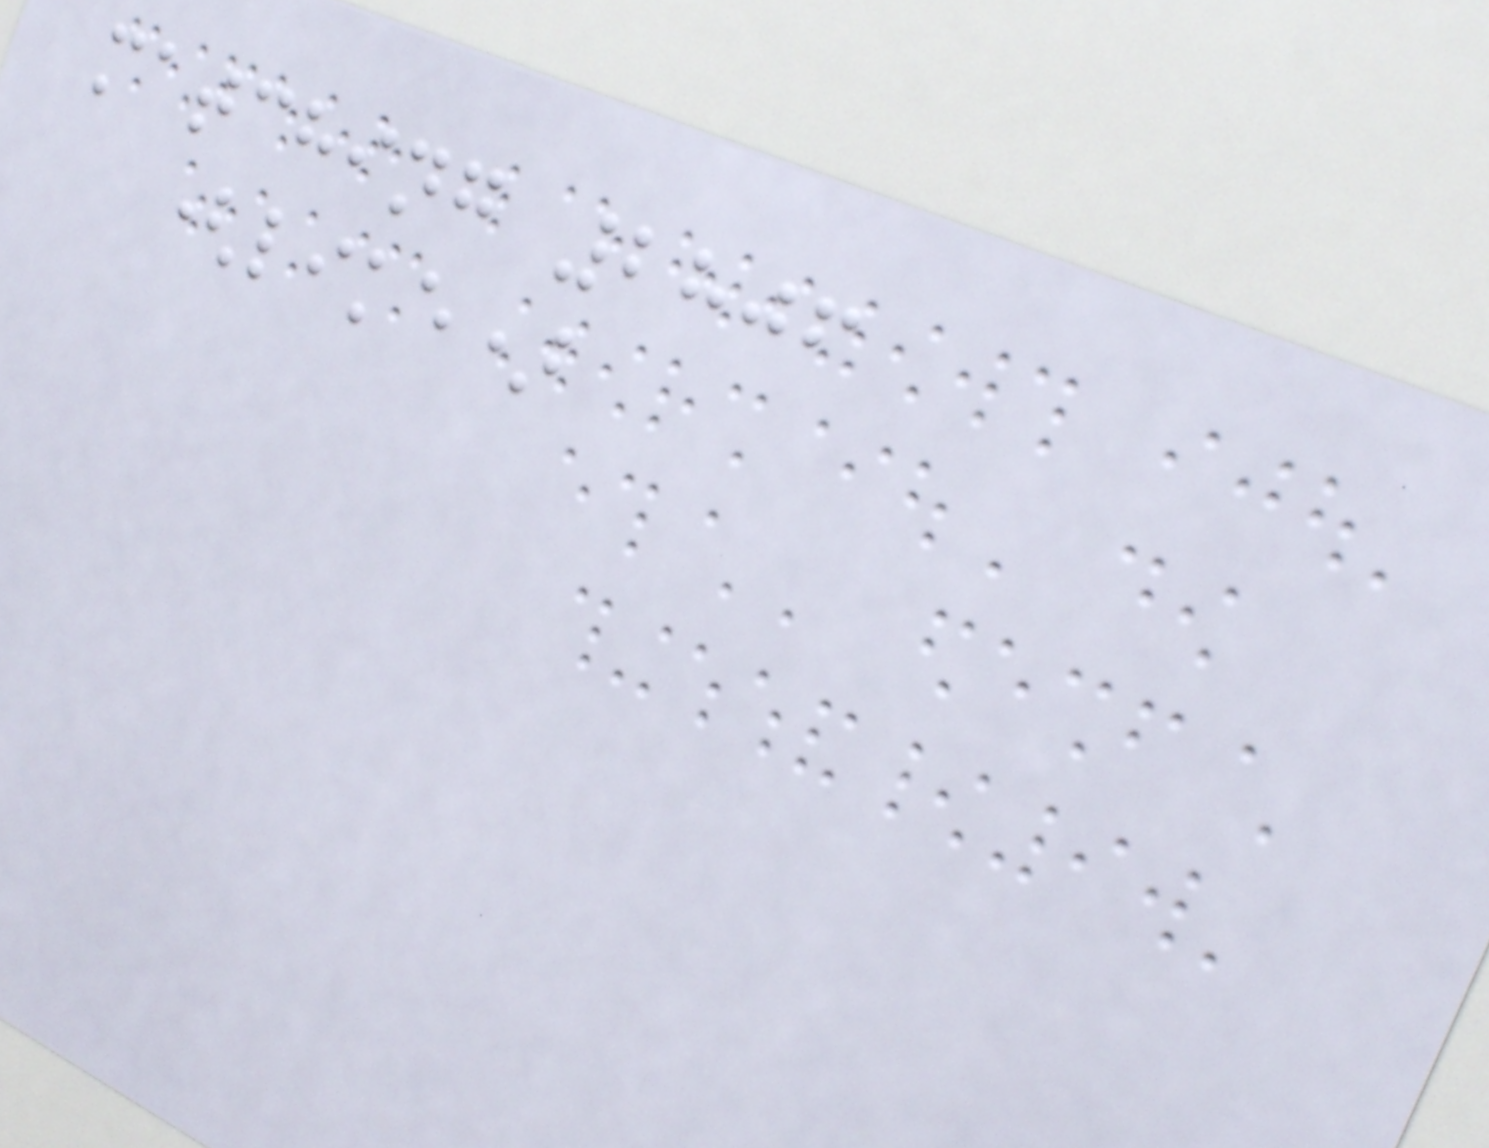matching 2806
(like)
